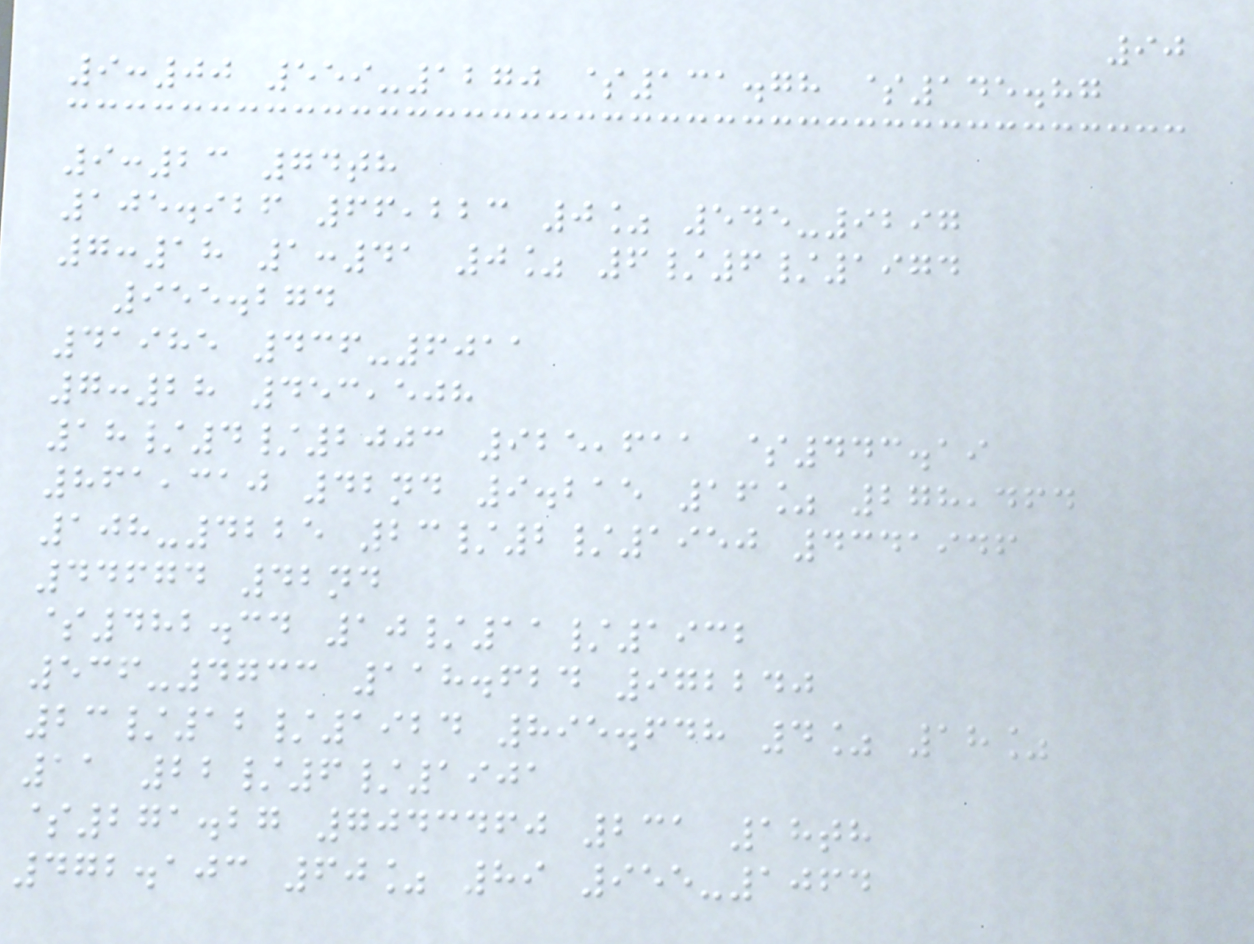90
9:00 559-1270 $131.78 $145.87
9:23 74th
105.926 66,223 0% 545-9297
7:18 1:41 0% 6/6/1974
955.274
41985 436-6011
7:28 453,508
18/4/2003 925,611 $443.19
861,310 42nd 9.215 16% 278,464
108-4225 23/2/1950 4341946
44674 42nd
$482.34 10/11/1932
536-4733 118.624 972240
23/12/1924 895.648 4% 18%
11 22/6/1901
$271.27 7043460 231 18th
472.103 60% 89 955-1064
